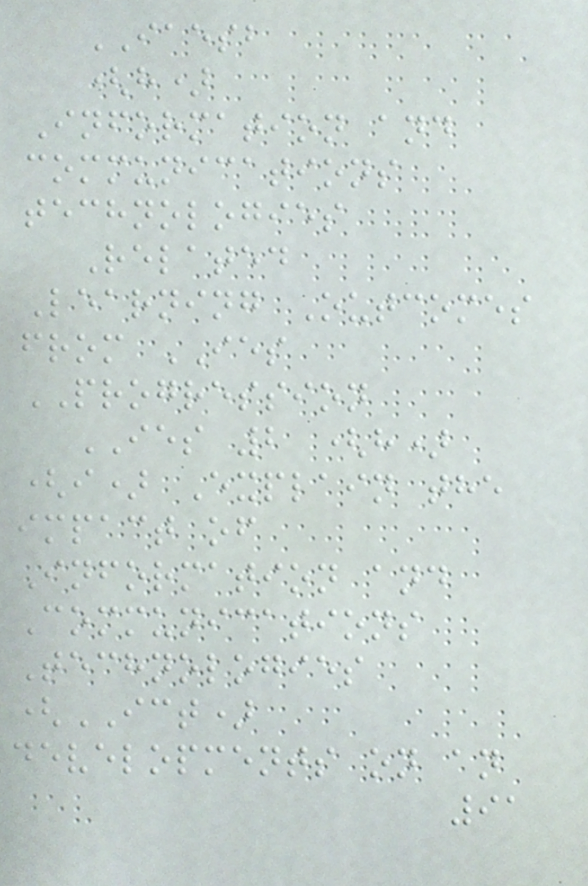IAESB
(h)
Information and
communications
technologies
Related
Learning Outcomes
from IES
PROGRESSION
IES 2 (h)
(i) Explain the
impact of
Information and
Communications
Technologies
(ICT)
developments on an
91
